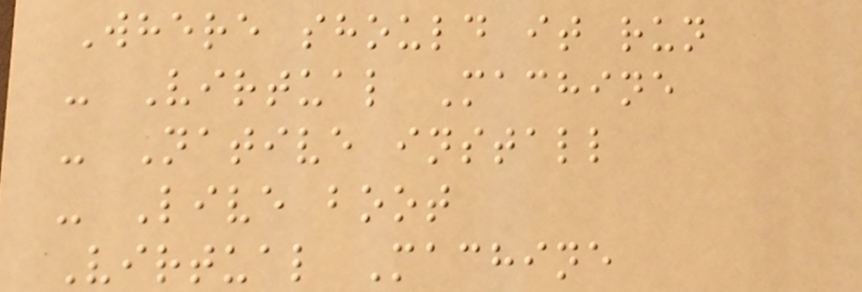Where should it run
- Virtual Machine
- Native install
- Live boot
Virtual Machine
